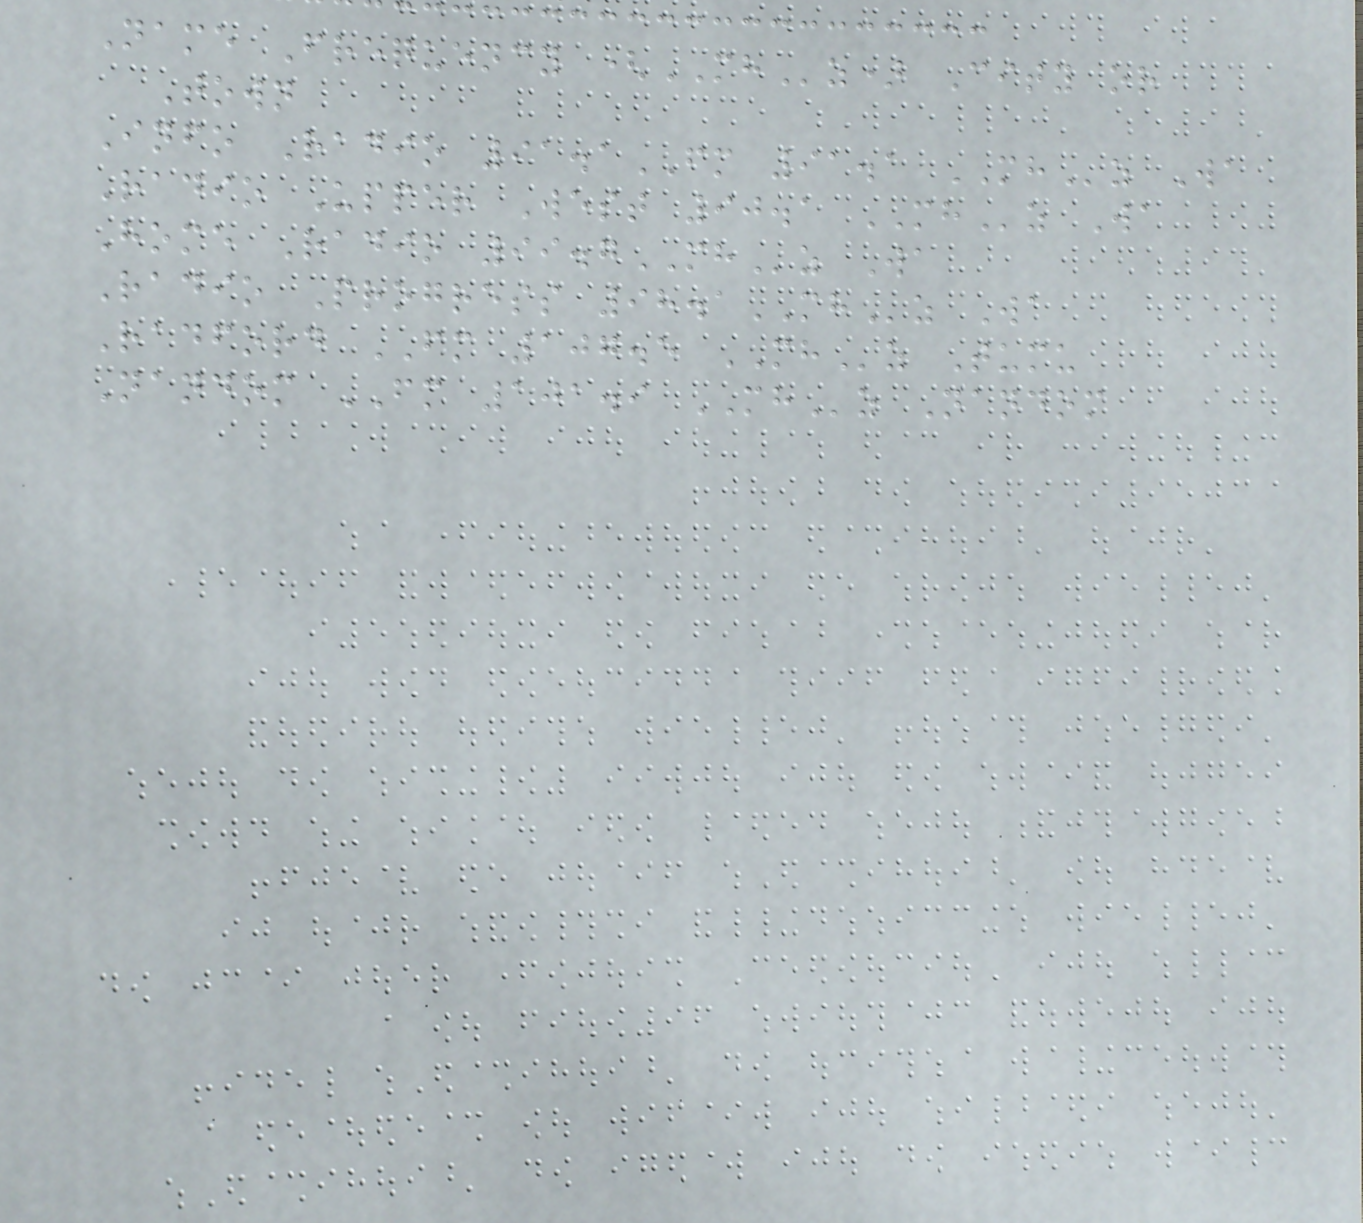Name Frequency (MHz) City or
Town
Info Radio 91.1FM 91.1 MHz Wa
Radio Upper West 90.1 MHz Wa
Home Radio 99.7MHz Wa
Radio Progress 98.1MHz Wa
Radford FM 107.5 MHz Tumu
Nandom FM 101.9 MHz Nandom
